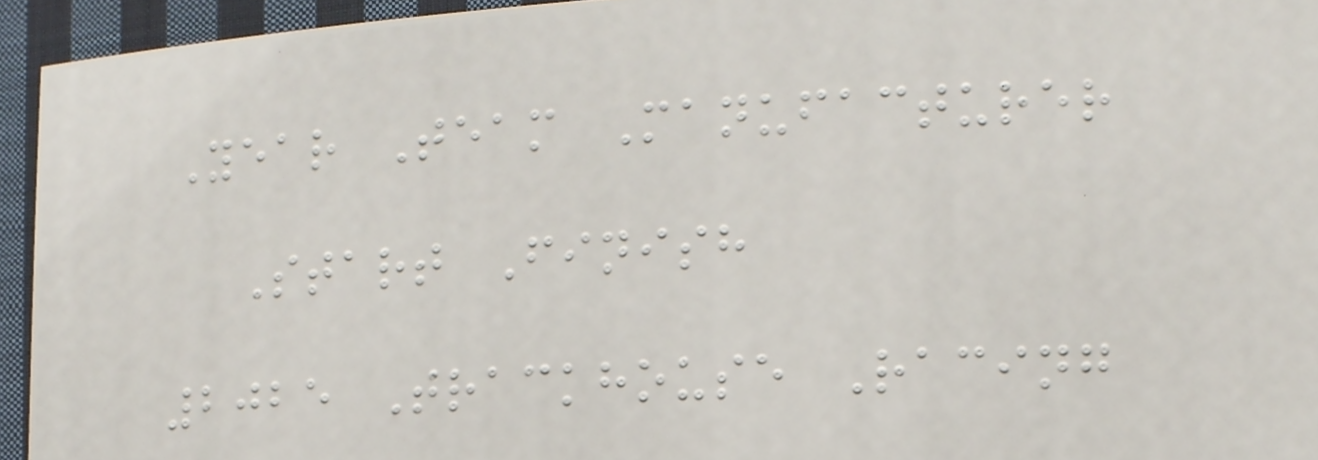Year Team Manufacturer
Start Finish
2025 Trackhouse Racing
